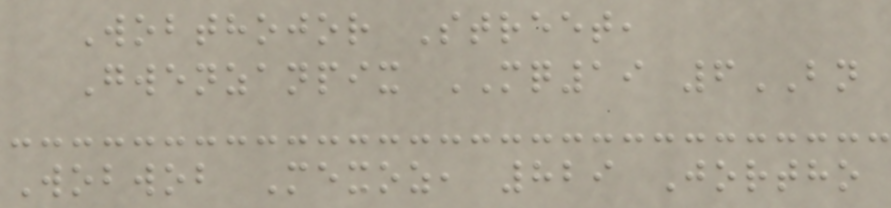Wobthojor Street,
Gwenzanpix MQ19 6BN
Wobwob Mexoz, 829 Jortho
